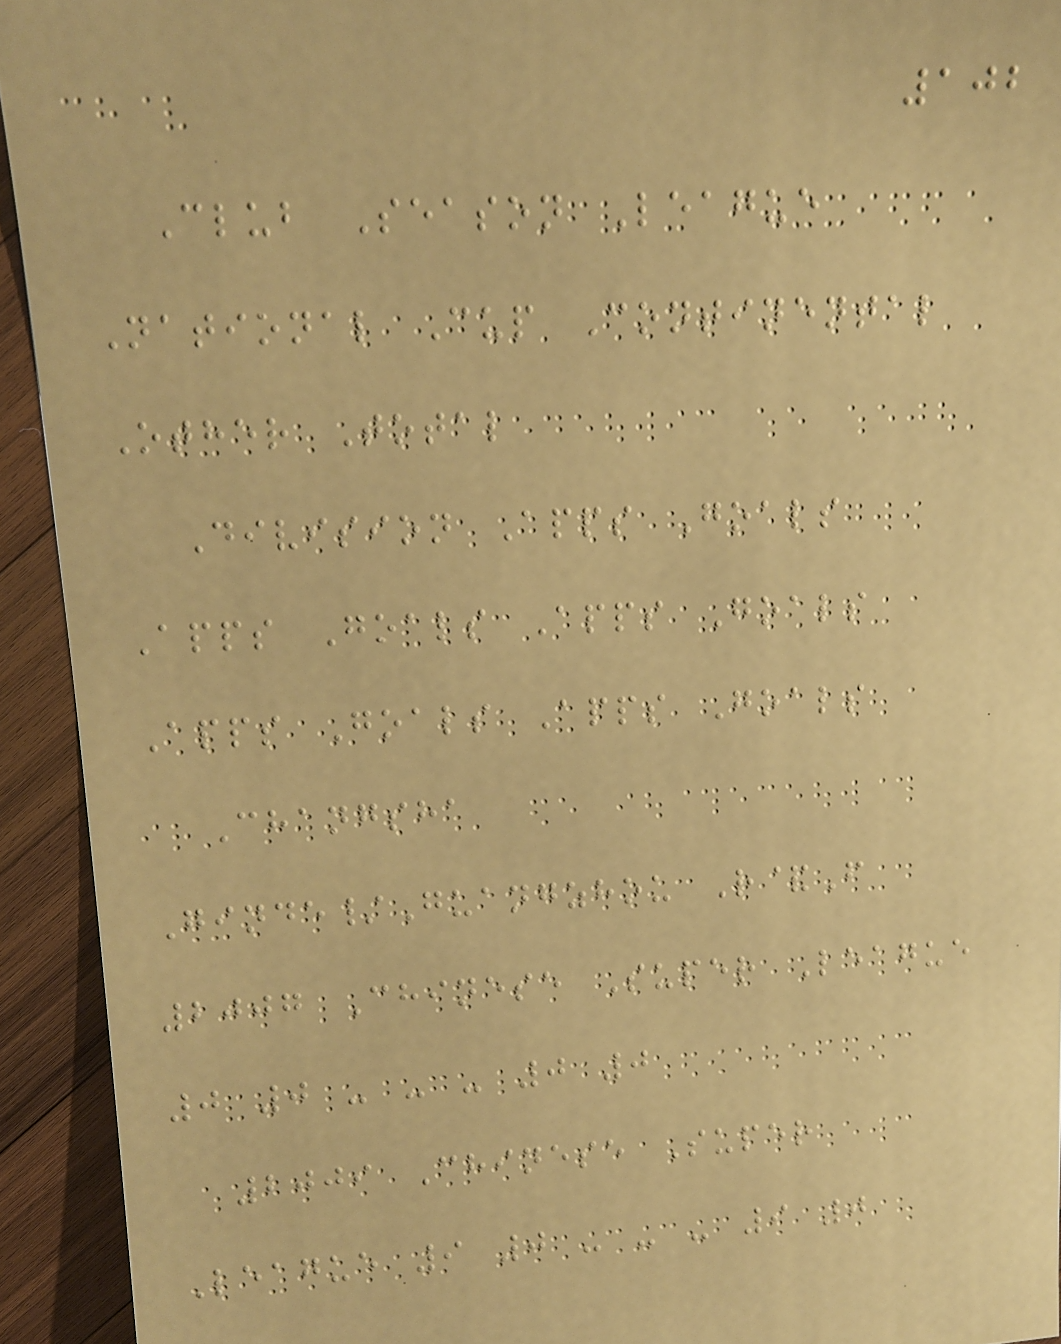102
Club Season League
National Cup Continental
Other Total
Division Apps Goals
Apps Goals Apps Goals
Apps Goals Apps Goals
Changsha
Ginde/Guangzhou R&F
2007 Chinese Super League
0 0 - - - 0 0
2009 Chinese Super
League 9 0 - - - 9 0
